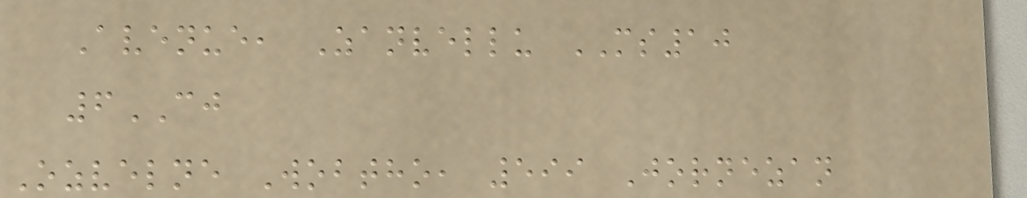Avenue, Zanvellu MS10
6CJ
Ozvelne Wobtho, 599 Jornezan
